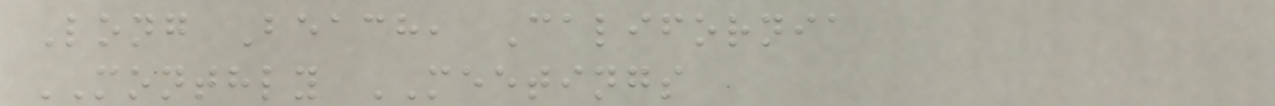Long Beach, California
MONTHLY MEETINGS
